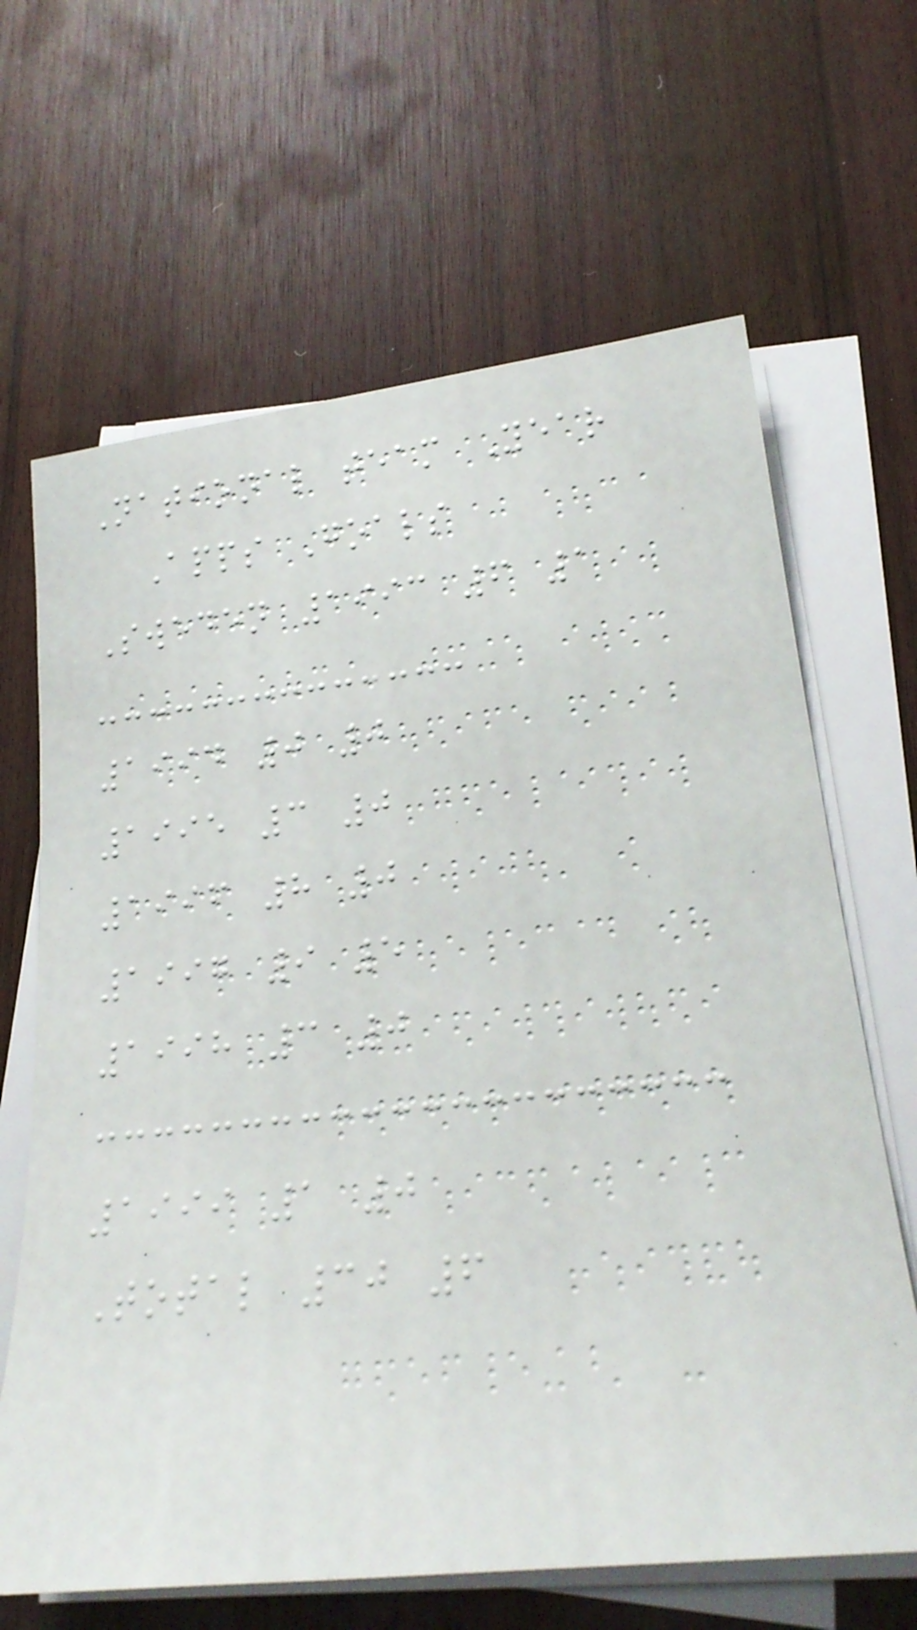National team Year
Apps Goals
Sweden 1993 6 1
1994 0 0
1995 3 0
1996 8 0
1997 9 5
1998 3 0
1999 1 0
Total 30 6
